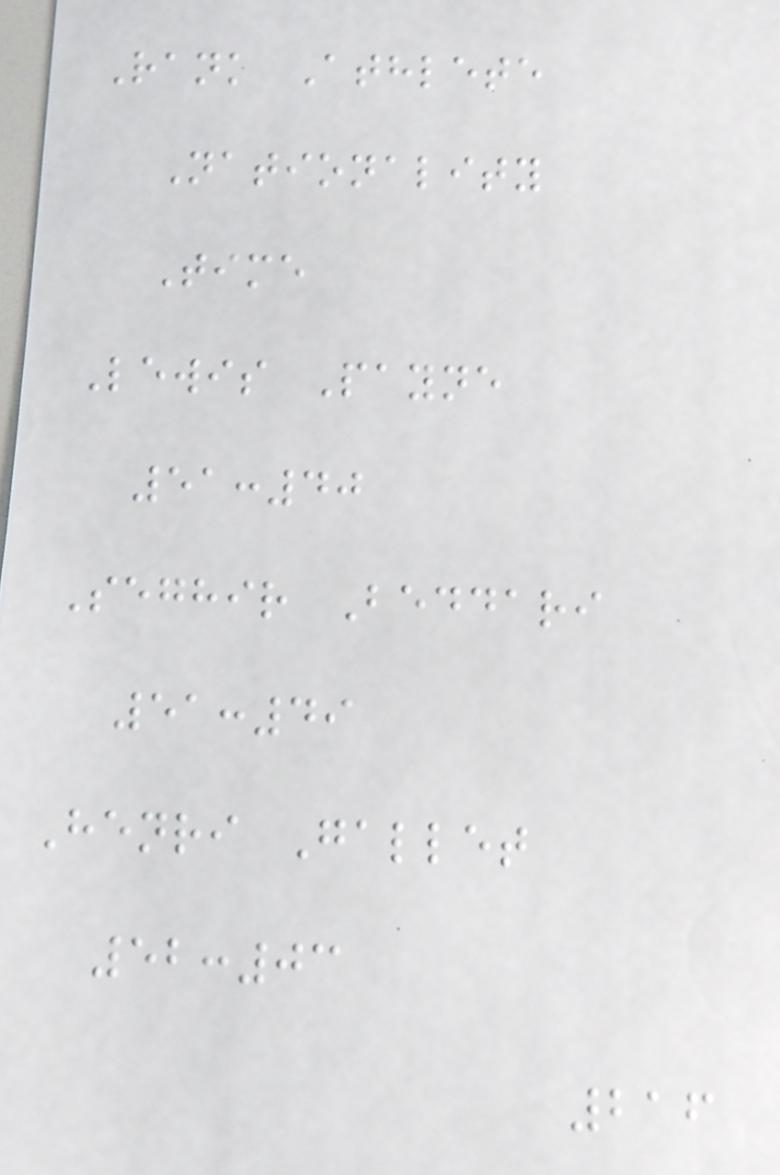Rank Athlete
Nationality
Time
Lewis Payne
51:40
Seghir Beddari
51:49
Henri Gallet
52:03
216
